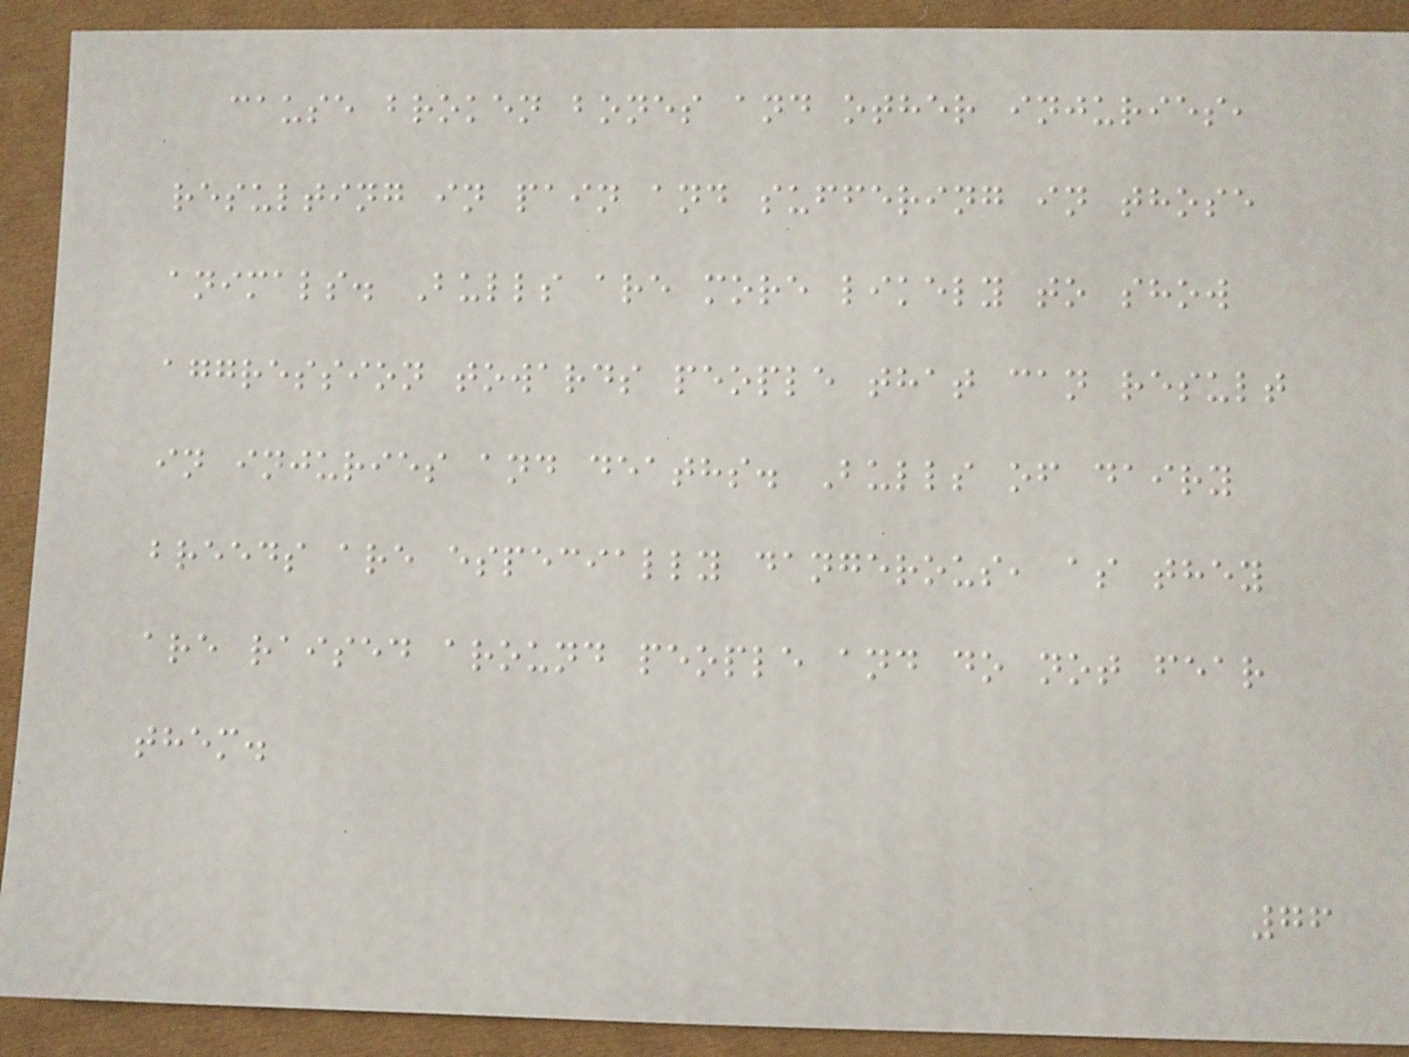cause broken bones and other injuries,
resulting in pain and suffering in those
animals. Bulls are more likely to show
aggression towards people that can result
in injuries and deaths. Bulls of dairy
breeds are especially dangerous, as they
are raised around people and do not fear
them.
76
